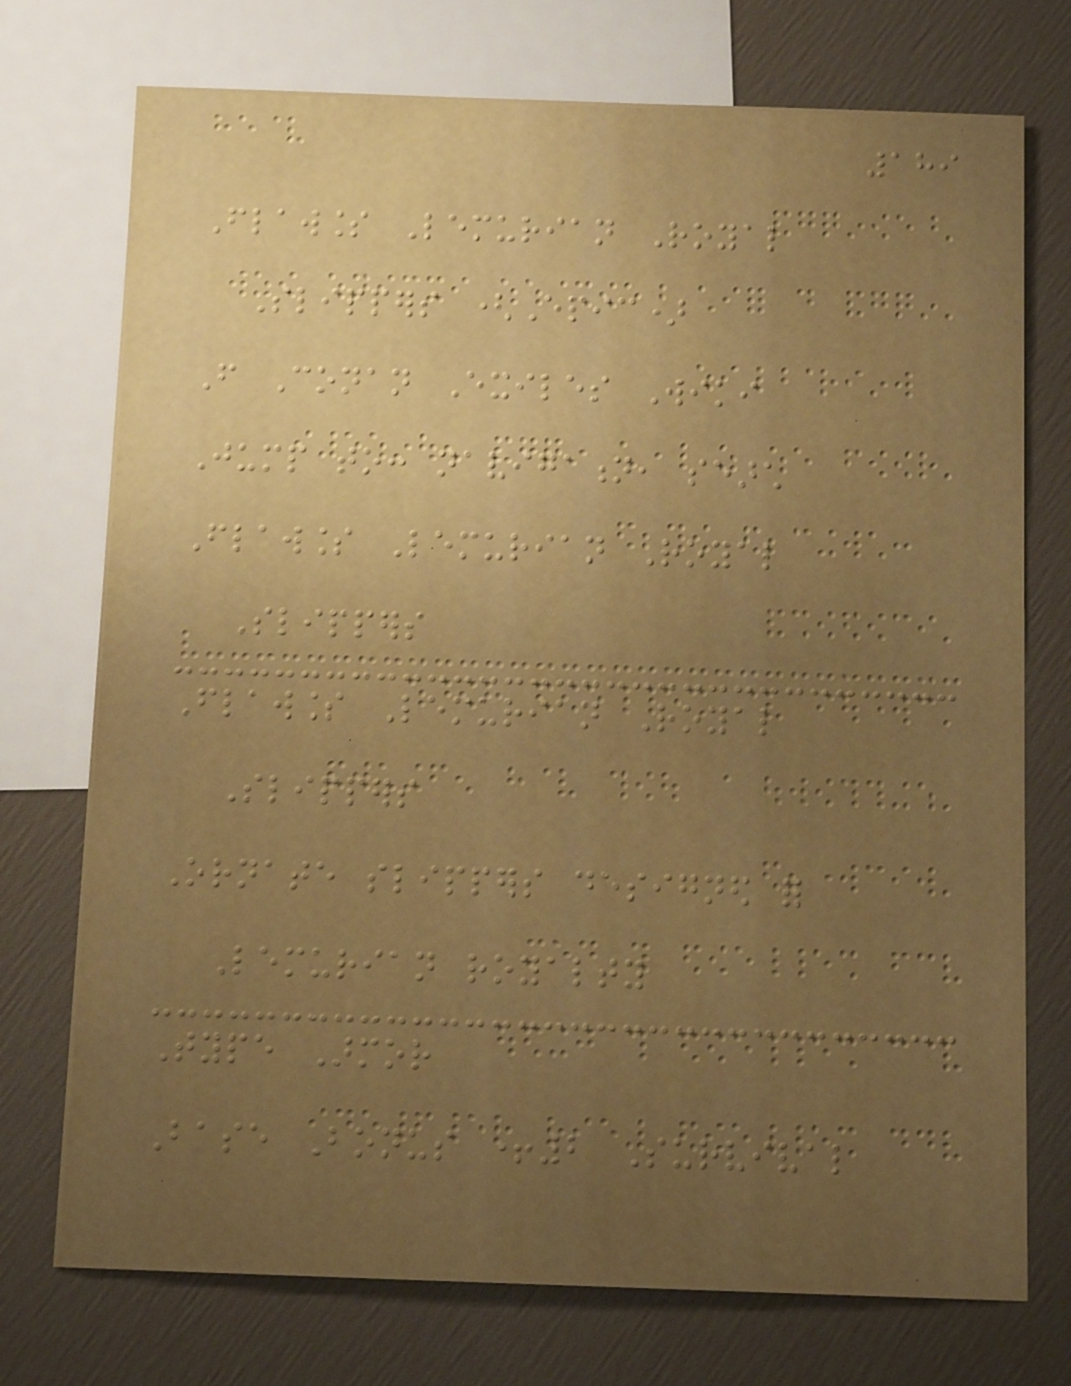189
Flawless Lemurian Royal
Slippers (Epic)
From Conan Exiles Wiki
Jump to: navigation, search
Flawless Lemurian Royal
Slippers
Flawless Lemurian Royal
Slippers
Ornate slippers designed for
Lemurian royalty
Type Armor
Base Bonus +2 Survival
